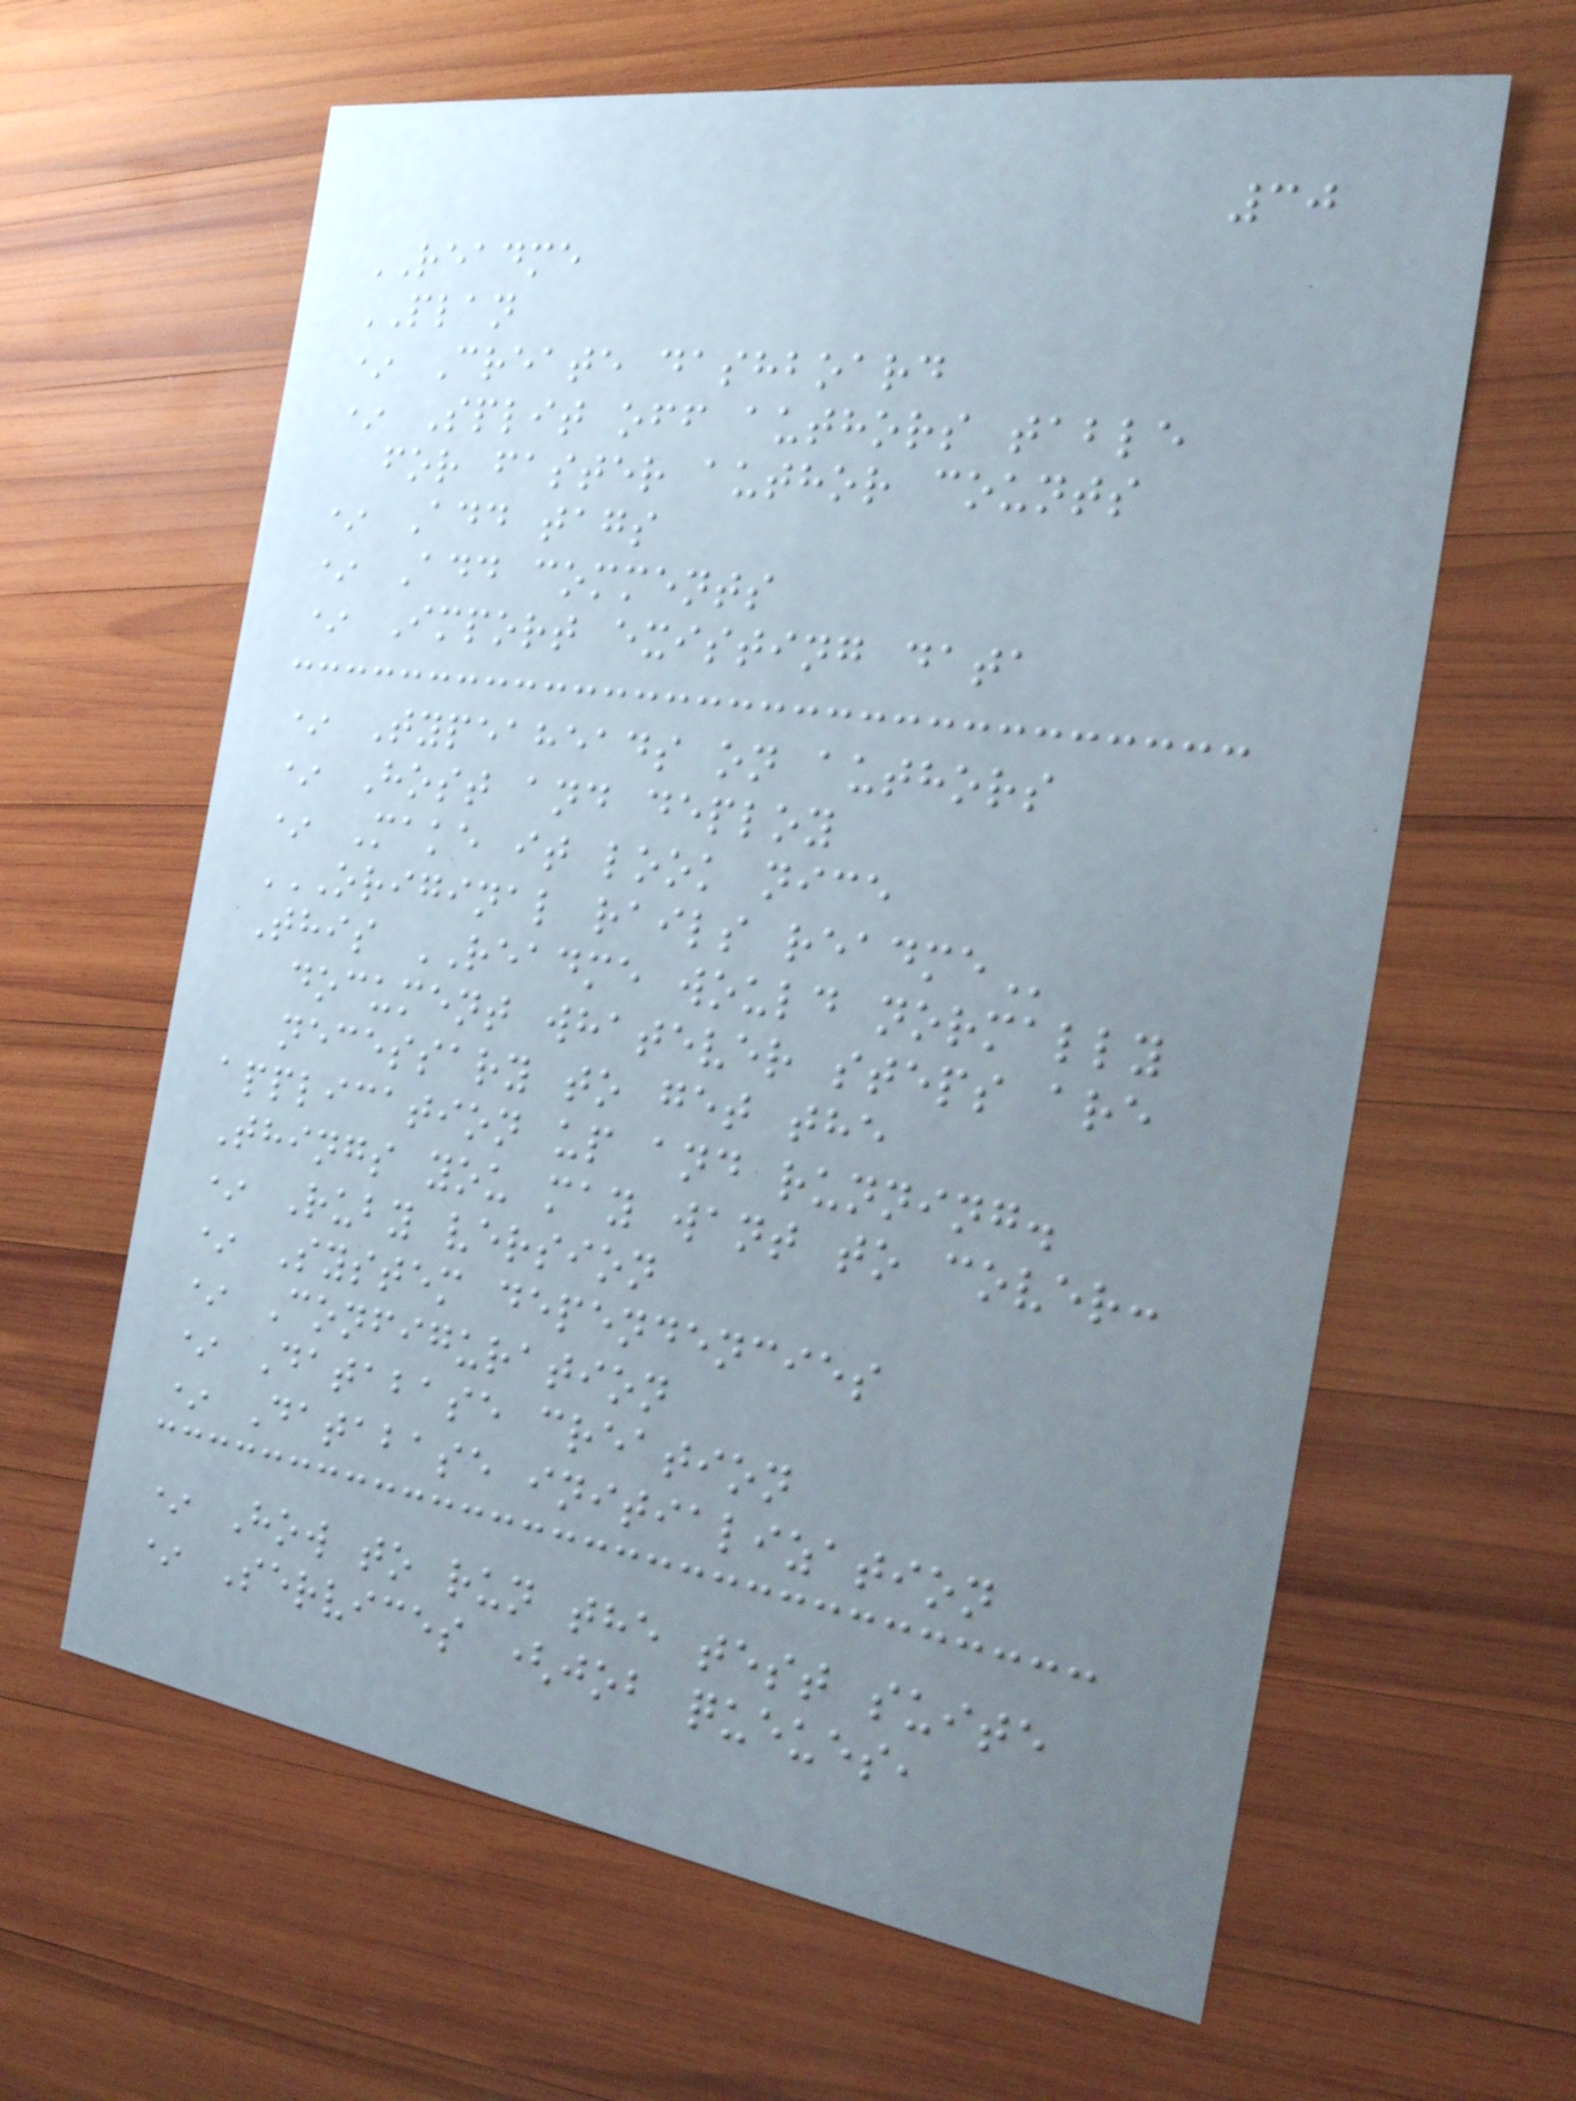30
README
PLAN
* Create dashboard
* Split off authors table
for faster author counts
* Add tags
* Add comments
* Import existing data
* Typeaheads on authors
* Host and deploy
* Make it look nice
ORIGINAL RAILS README
This README would normally
document whatever steps are
necessary to get the
application up and running.
Things you may want to cover:
* Ruby version
* System dependencies
* Configuration
* Database creation
* Database initialization
* How to run the test suite
* Services (job queues,
